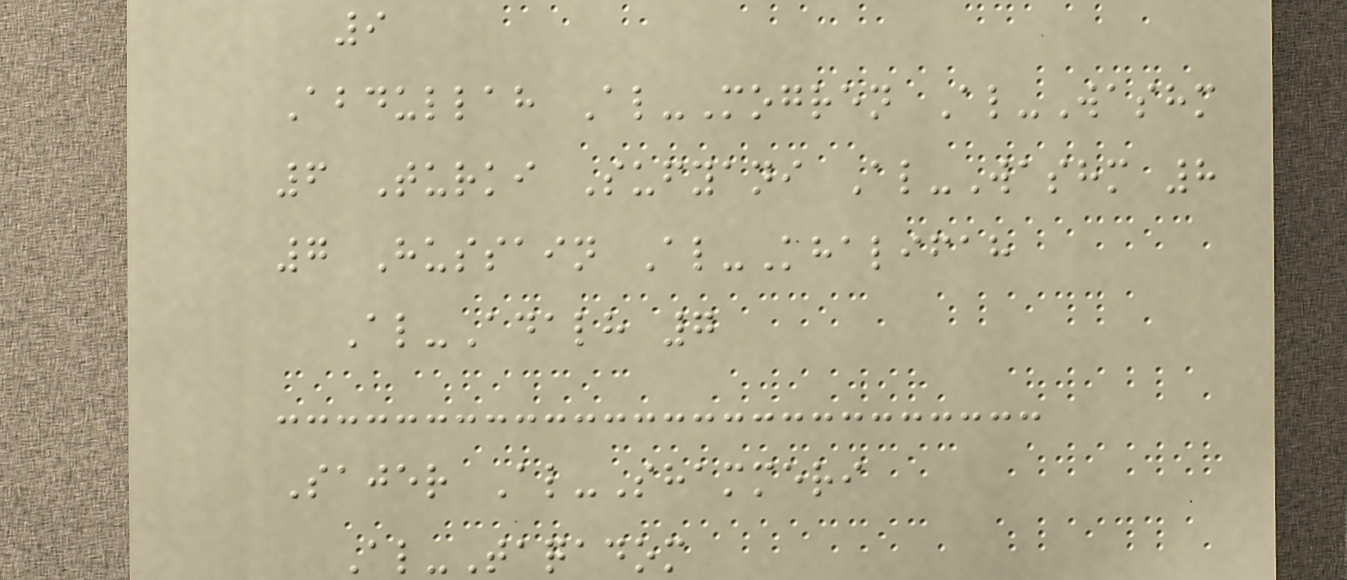9
Abdullah Al-Mogren Al-Washm
6 Turki Sufyani Al-Washm 8
7 Hussain Al-Khalifah
Al-Adalh 7
Sajer Al-Shammeri
Al-Taqadom
